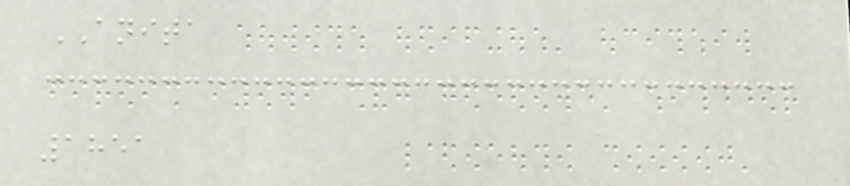ANITA
1851
